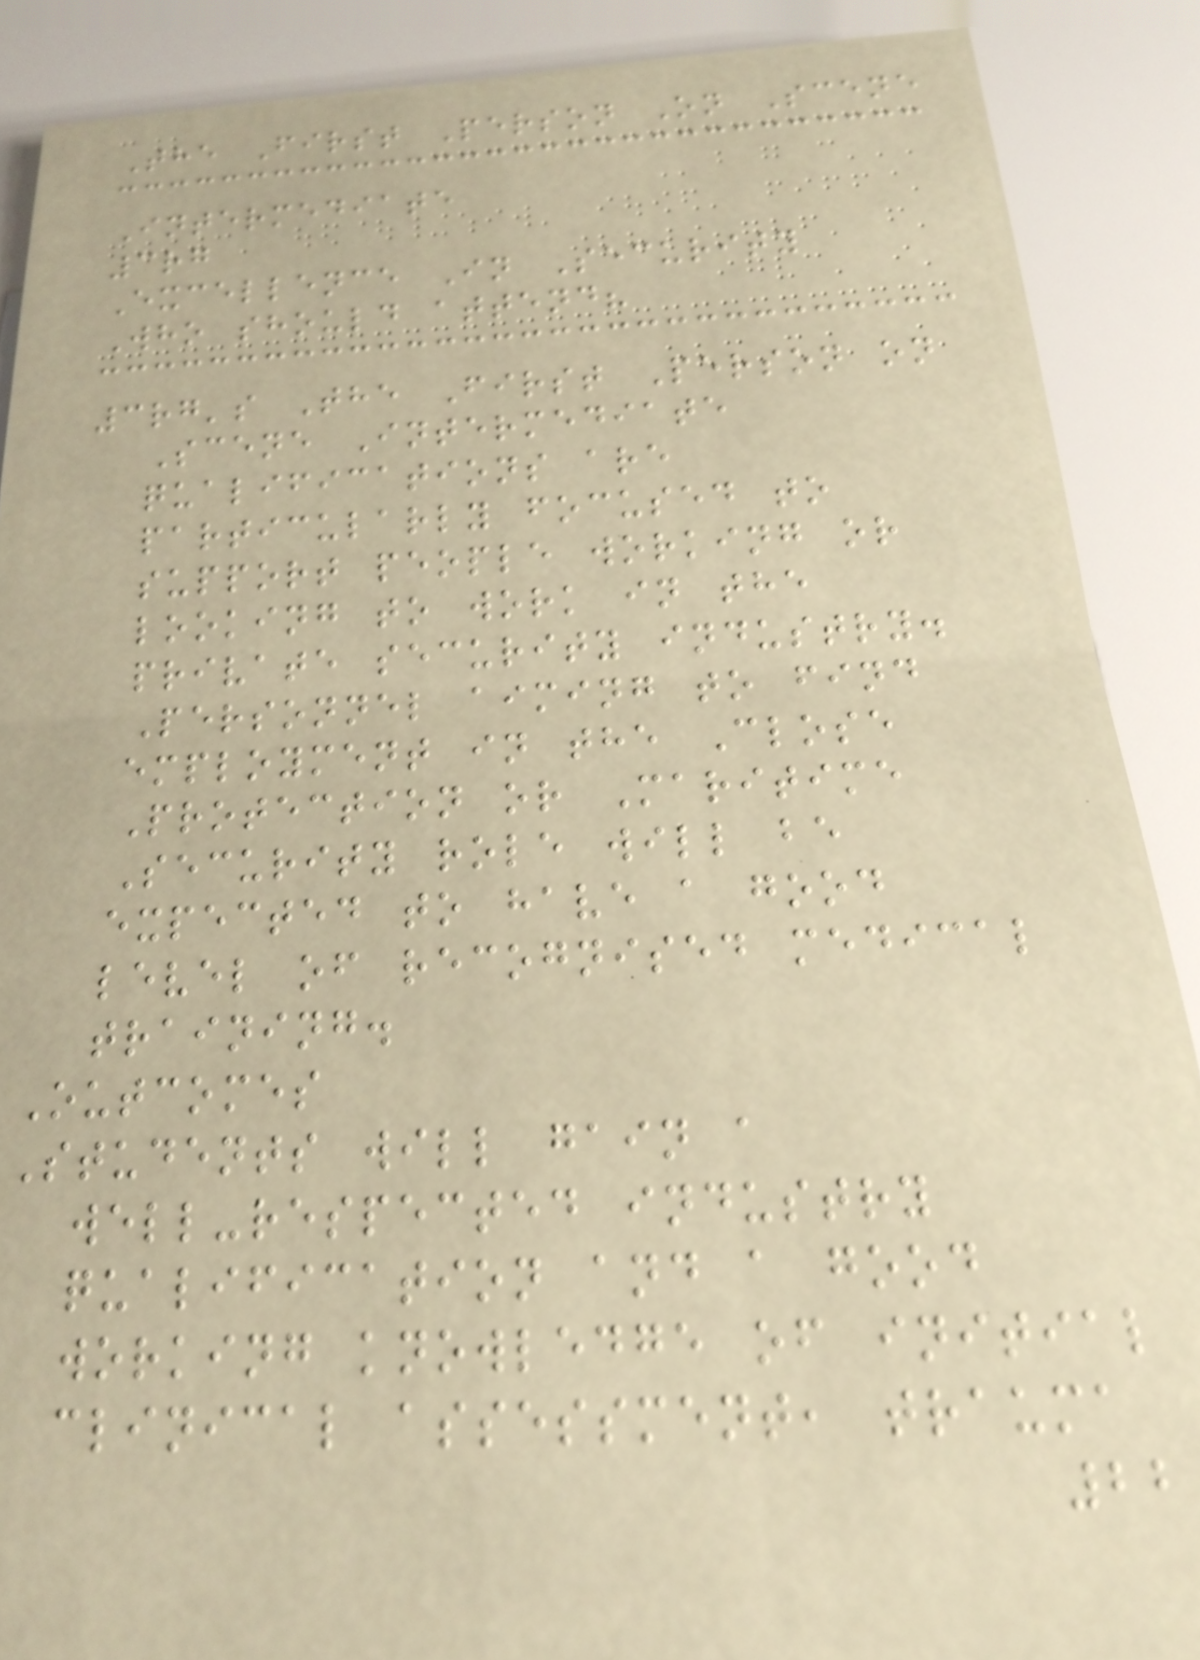The First Person On Scene
Intermediate
3rg
Excellence In Security
Who should attend?
3rg's The First Person on
Scene Intermediate
qualifications are
particularly focused to
support people working or
looking to work in the
private security industry.
Personnel aiming to find
employment in the Close
Protection or Maritime
Security role will be
expected to have a good
level of recognised medical
training.
Outcomes
Students will gain a
well-respected industry
qualification and a good
working knowledge of initial
clinical assessment, trauma
22
